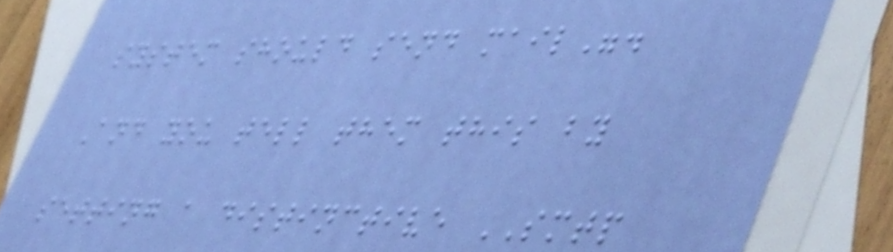system should send mail".
And you tell them this by
setting a distinctive SMTP
